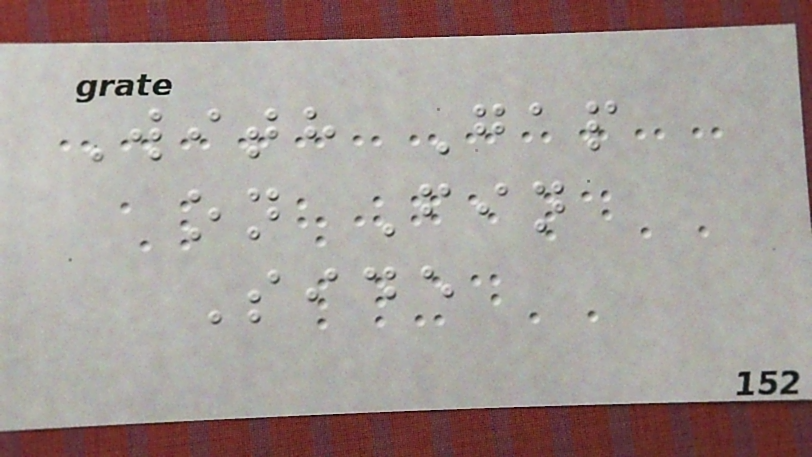With Gap
on Fin
Side
